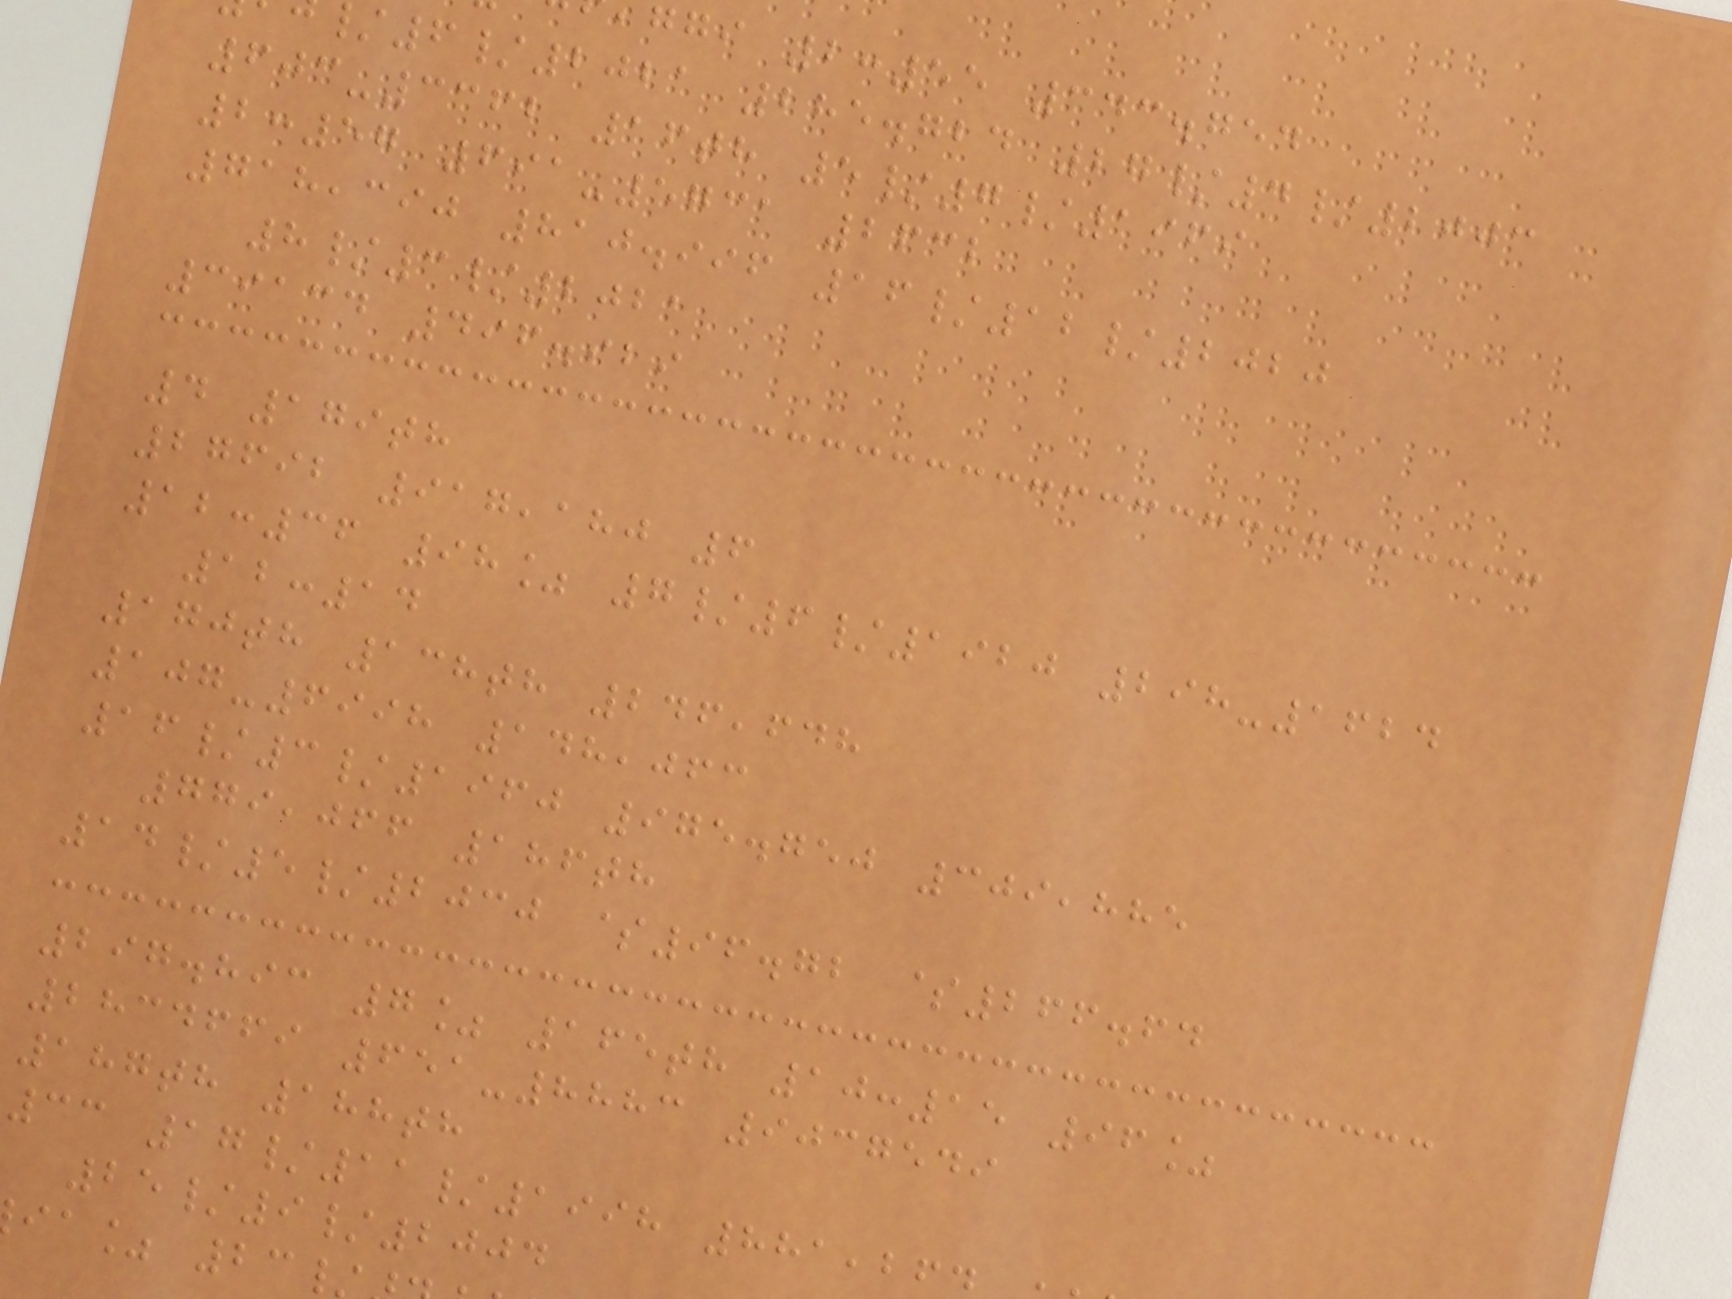ggi 2:55 343.754
6/2021 285.724 27/4/2003
603-3362 16th 5/7/1969
2:57 691-5731 2632
718,390 810.996 16/12/2020
8/3/2021
39134 496.929
4 179th
27692 917,180 6
12:36 98% 7/6/1920 298-1624
12:14
170th 138th 246,648
107-6998 148,063
16/3/1960 975.750 309,885
779,066 186th
14/5/2030 $96.72 $266.64
297.893 7% 165th 10:15 96%
2834669 651-8883 9037549
187th 188th
33 17/11/1998 881,26
25/9/2004
ia% 23
